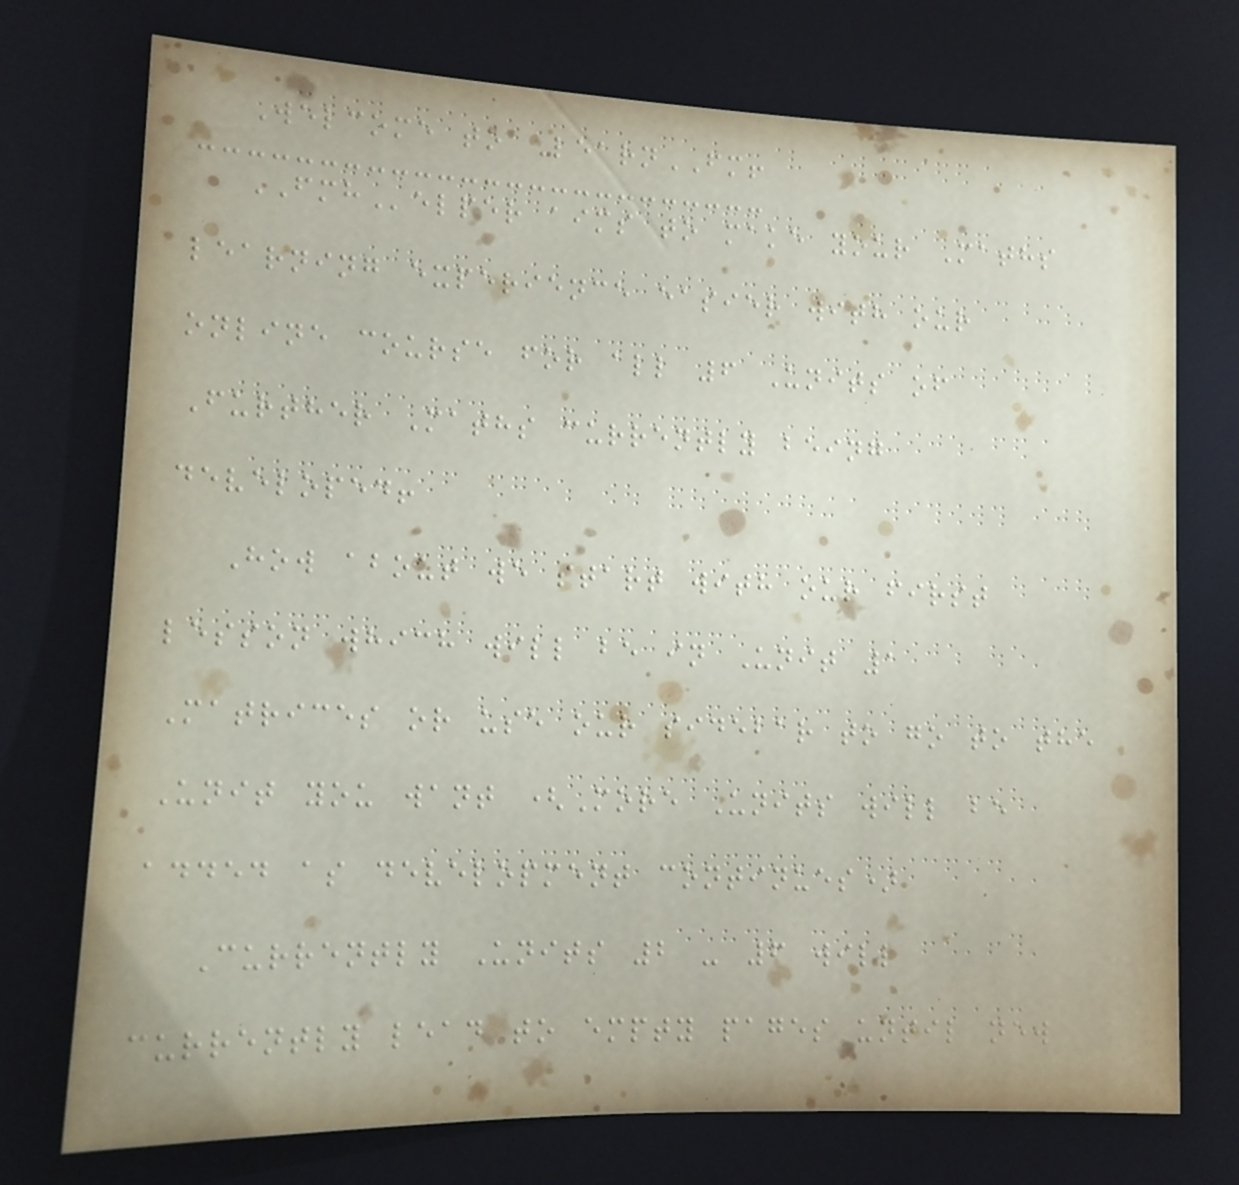Welcome to LearnFM!
FMHelper aims to make your Maths
learning experience easier with our
online course for all 6 Units of
Further Maths currently being
developed!
How about we start with our first
lesson which will be in Unit 1
Matrices or use our sidebar to go to the
Unit you want (More Units will be
added as development continues)
Currently Units 2 - 6 will
currently lead to empty pages until new
